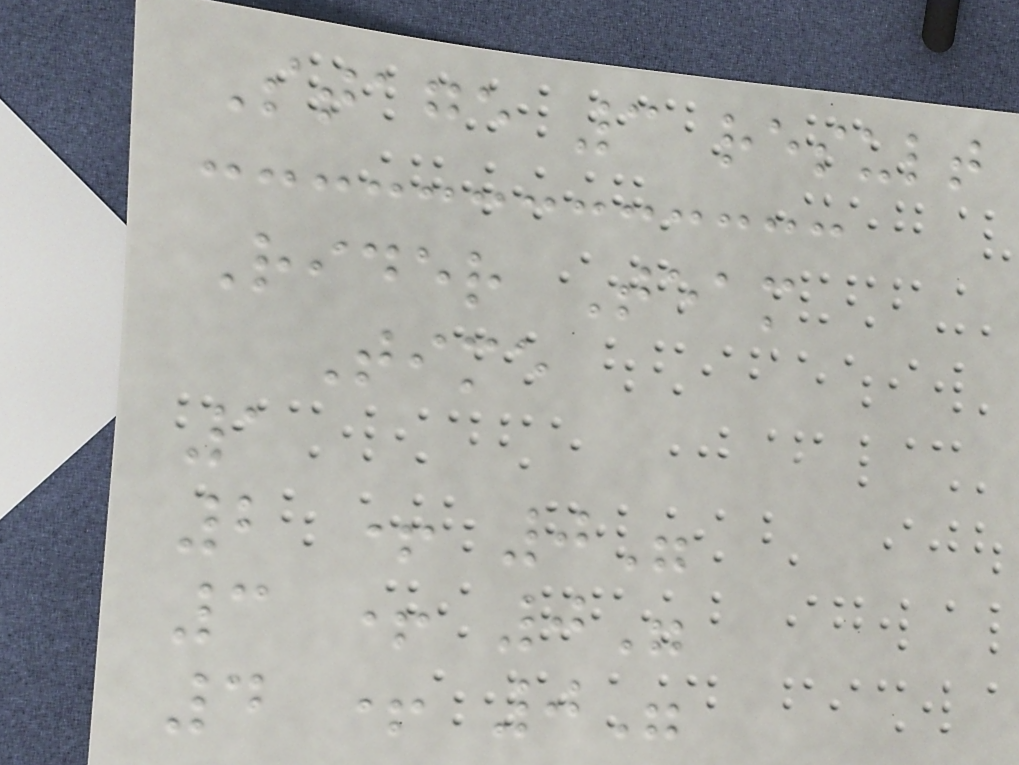Stage 3 result
Rider Team
Time
1
2 + 0"
3 + 0"
4 + 0"
